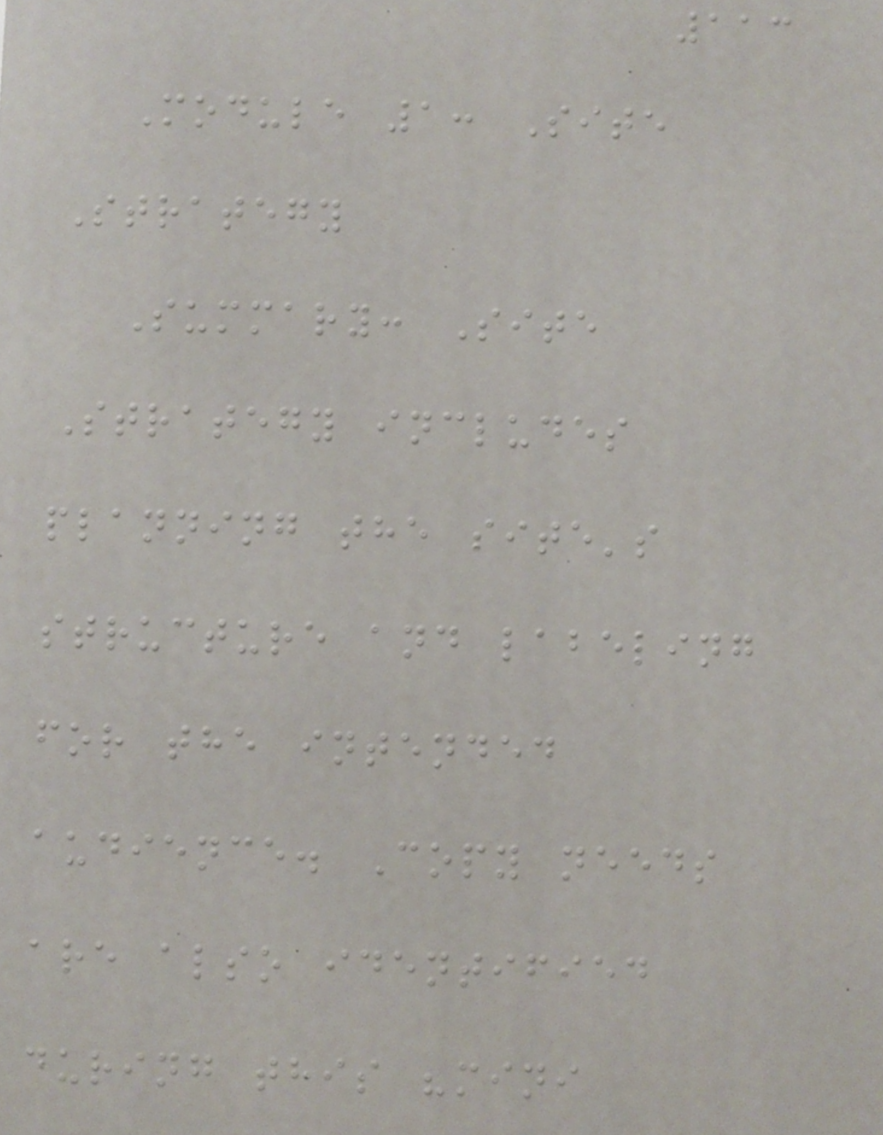113
Module 1: Site
Strategy
Summary: Site
Strategy includes
planning the site's
structure and labeling
for the intended
audience. Copy needs
are also identified
during this "mini
